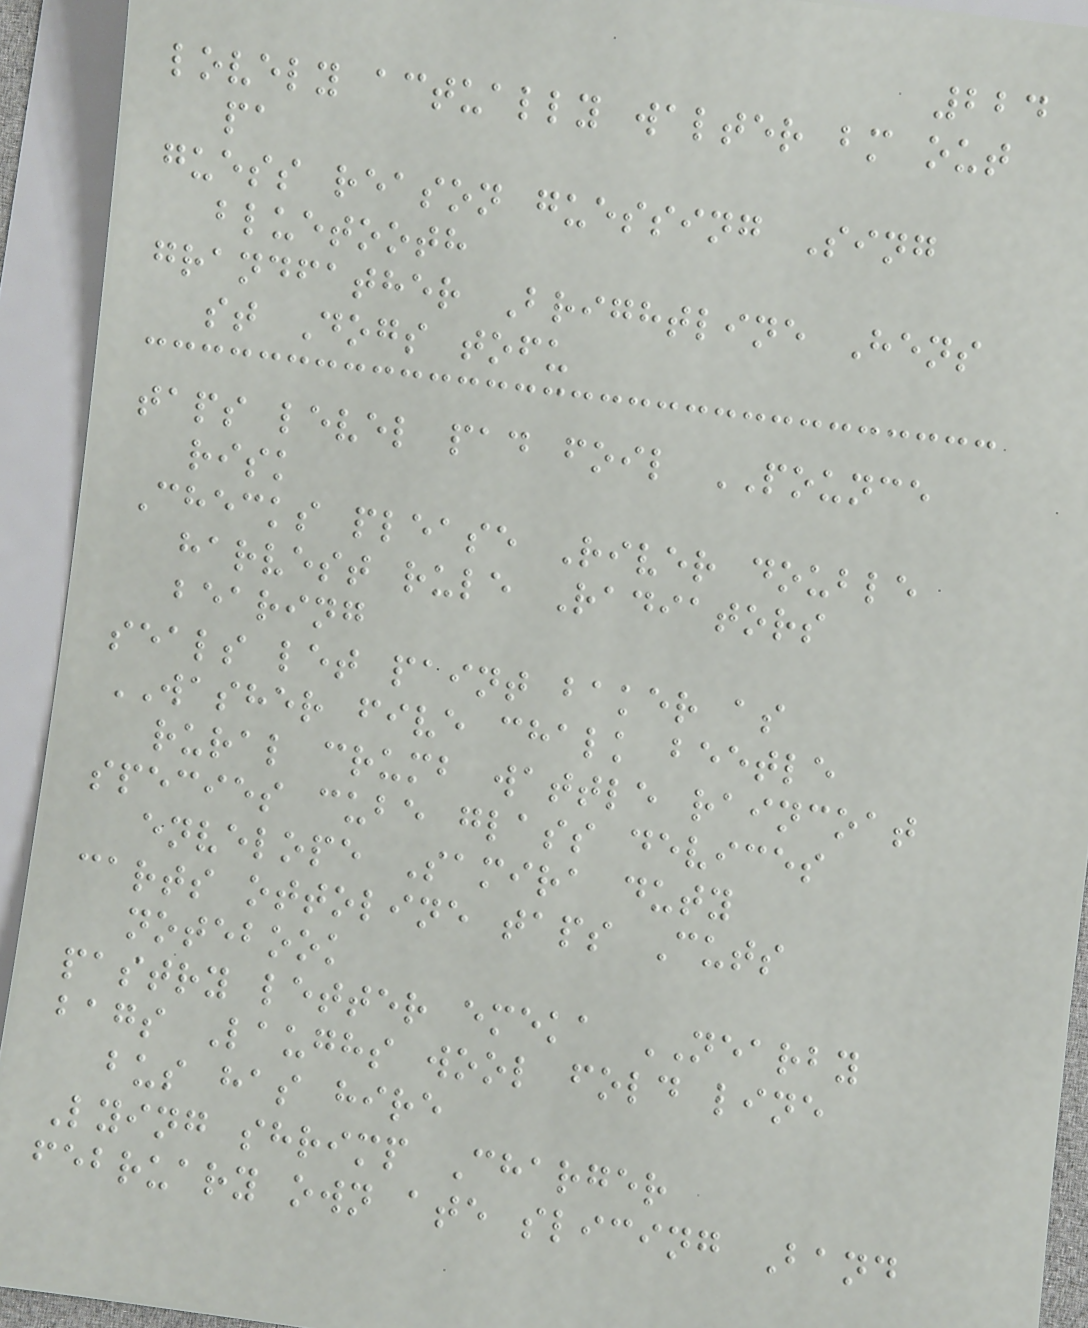224
lovely actually walter bm out
pa
guess reason guessing Sing
bluetooth
grandfather Brightline Hens
st Dogs tofu
taps level pad foil POUNCE
risk
Checks please River double
harvest rule Radiators
bearing
seals let paint baker as
WASHER five chalk beetle
rural crumb wattle raincoat
species cube glass devices
envelope Samira duty
carts ottoline taps Cuts
notebook
pastry letter emeka NEARBY
bags Laughs wool fold line
bus has hire
Lying shrimp Charger
february own ate slicing Band
